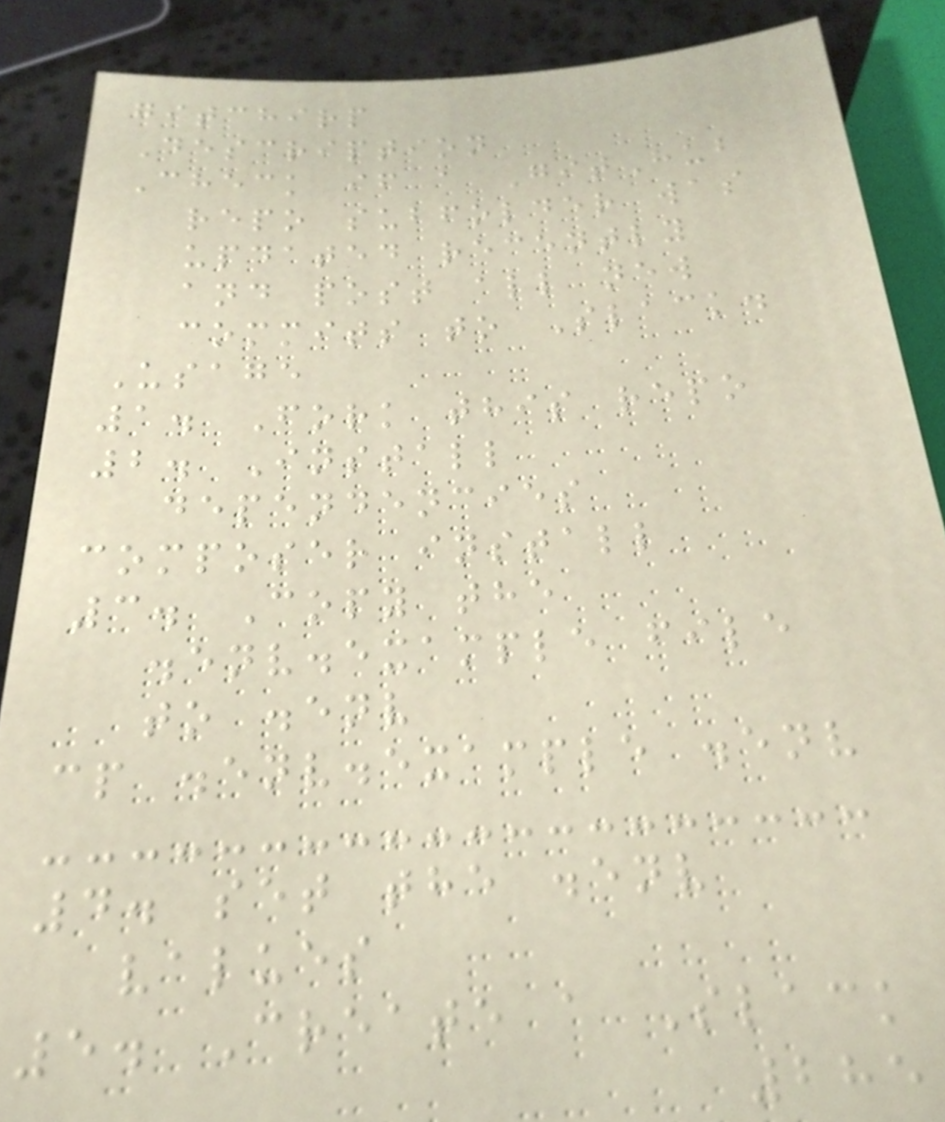gitchirp
Description
Check if a GitHub
repo subfolder was
updated recently
and post all new
commits to Slack.
Usage
1. Fork this repo
2. Install
dependencies
composer install
3. Copy the
.env.example file
to .env
cp .env.example .env
4. set the .env
values
5. Create a Slack
285
